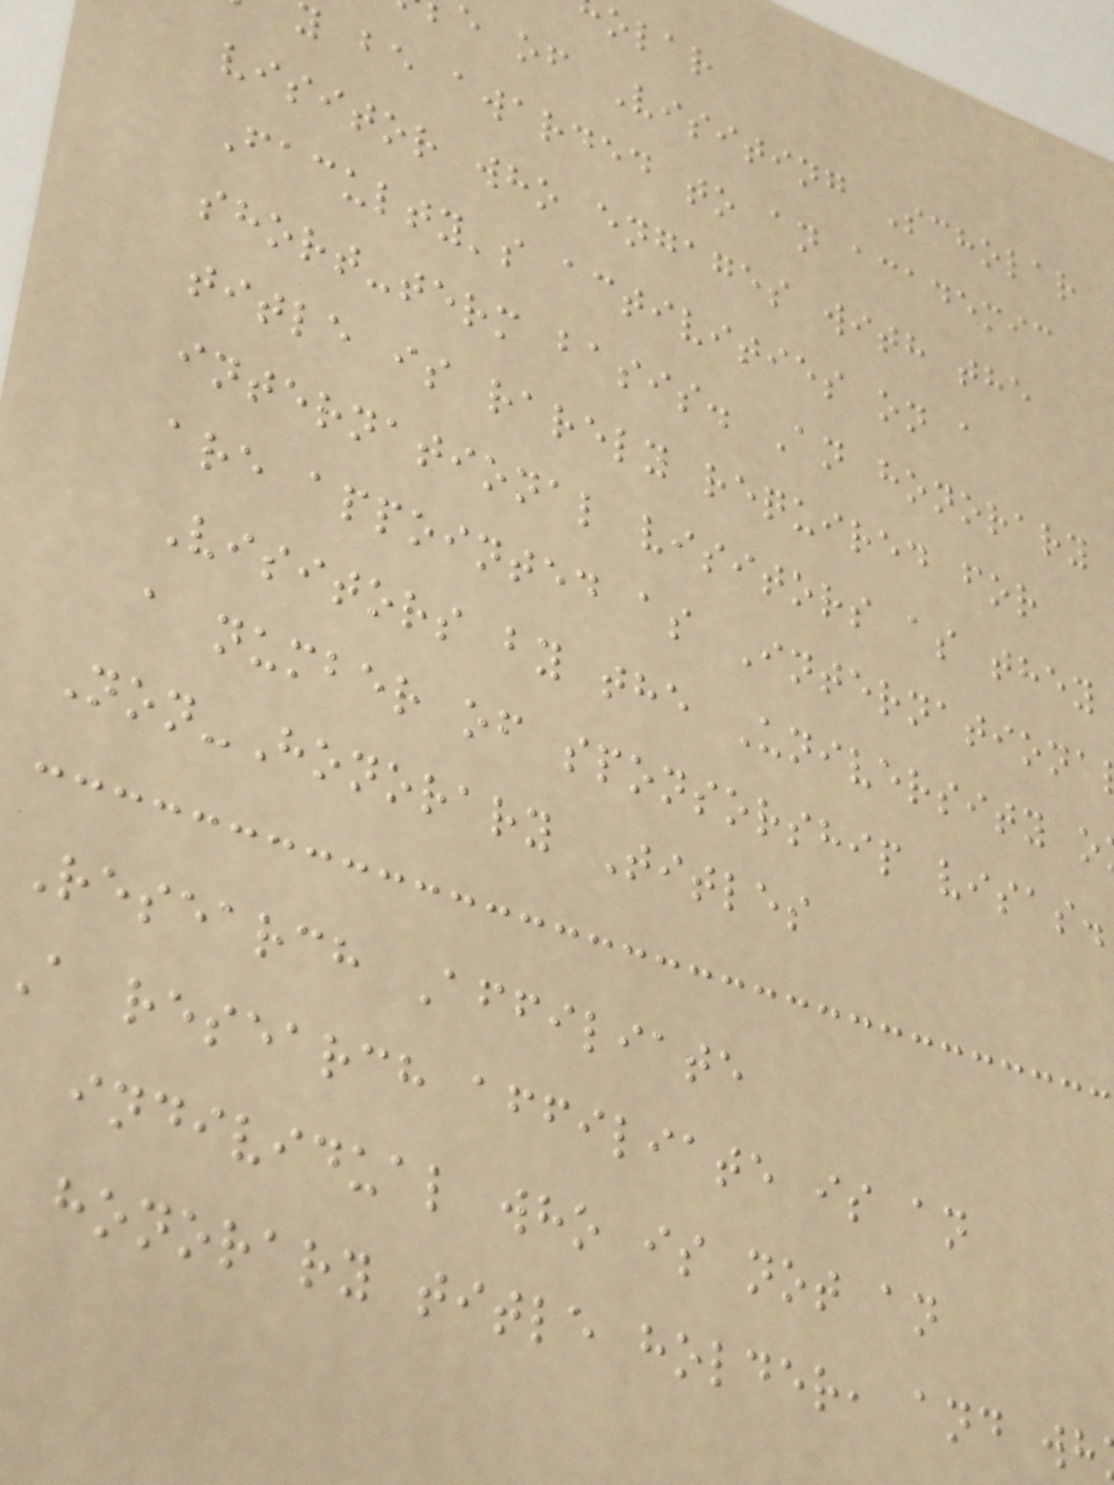e of Visiting Scholar
y be awarded to an academic
visitor who engages with the
Faculty's activities on a
short-term basis. An honorary
title is rarely required for
international visitors as they
are appointed as Internationa
Visitors by the University o
a number of sponsorship visas.
Non-Honorary Titles
Research Affiliate
a research affiliate is an
individual who is not an
honorary title holder, and wh
